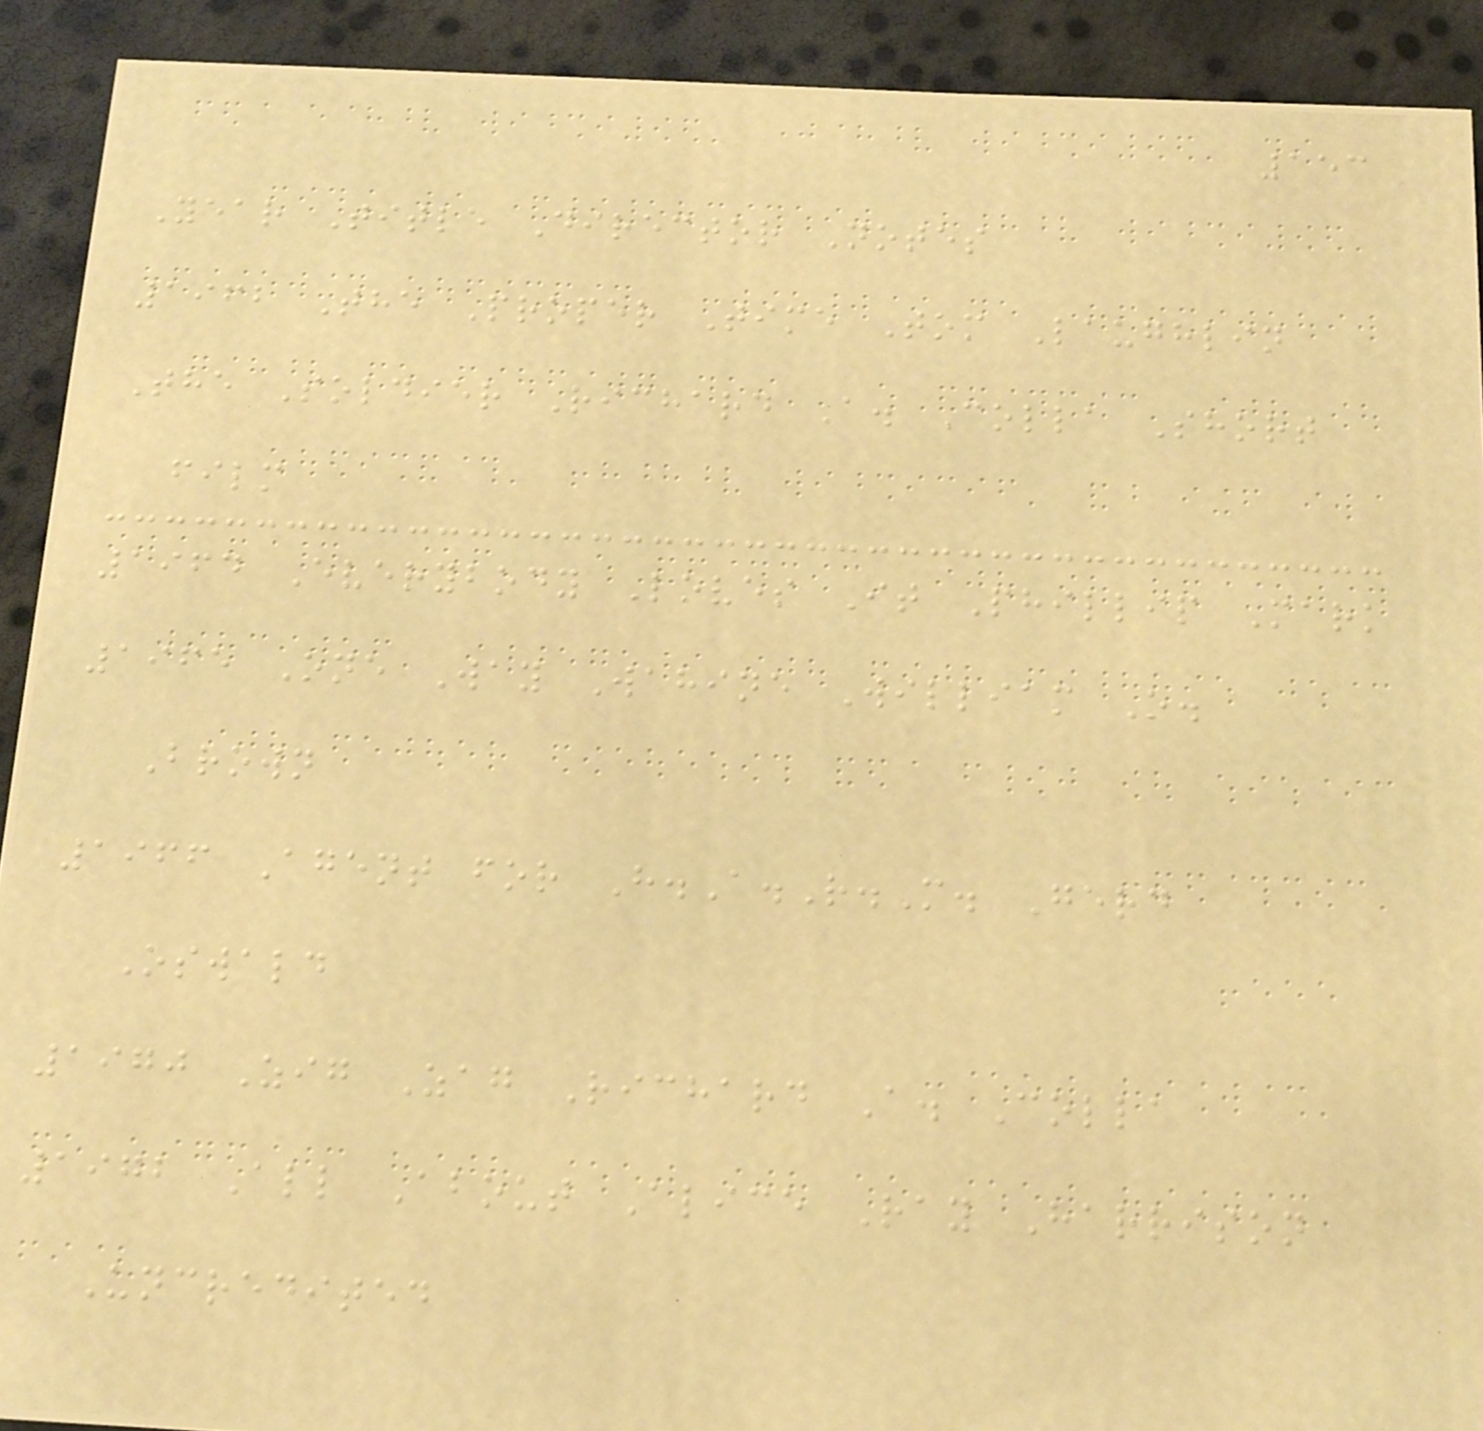153
Year Title Director Notes
1962 The Proper Time Tom Laughlin
The Soldier Richard A. Colla Short
film
1964 Everybody Loves It Phillip Mark
1965 One Way Wahine William O.
Brown
1966 Agent for H.A.R.M. Gerd
Oswald
1970 Zig Zag Richard A. Colla
1972 All About Alice Ray Harrison
Uncredited
